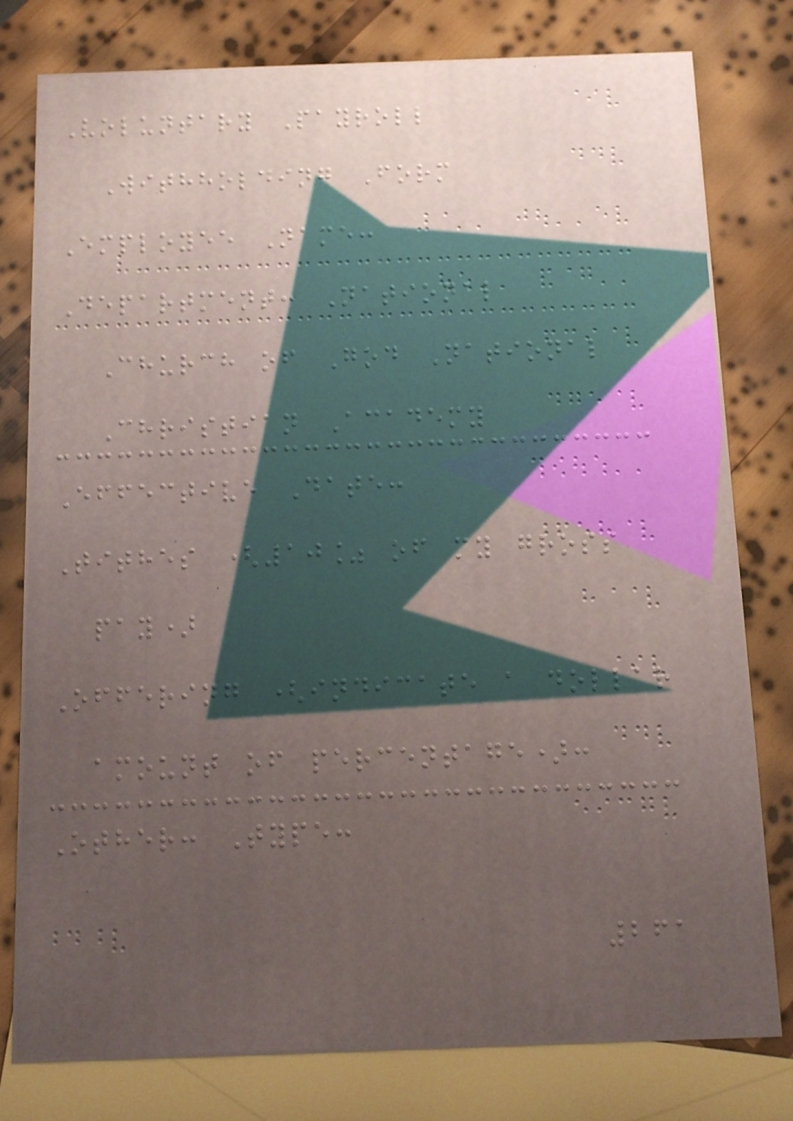Voluntary Payroll
Withholding Form
Employee Name:
Department: National
Church of God National
Christian Academy
Effective Date:
Tithes (10% of my gross
pay)
Offering (indicate a dollar
amount of percentage):
Other: Type:
261
